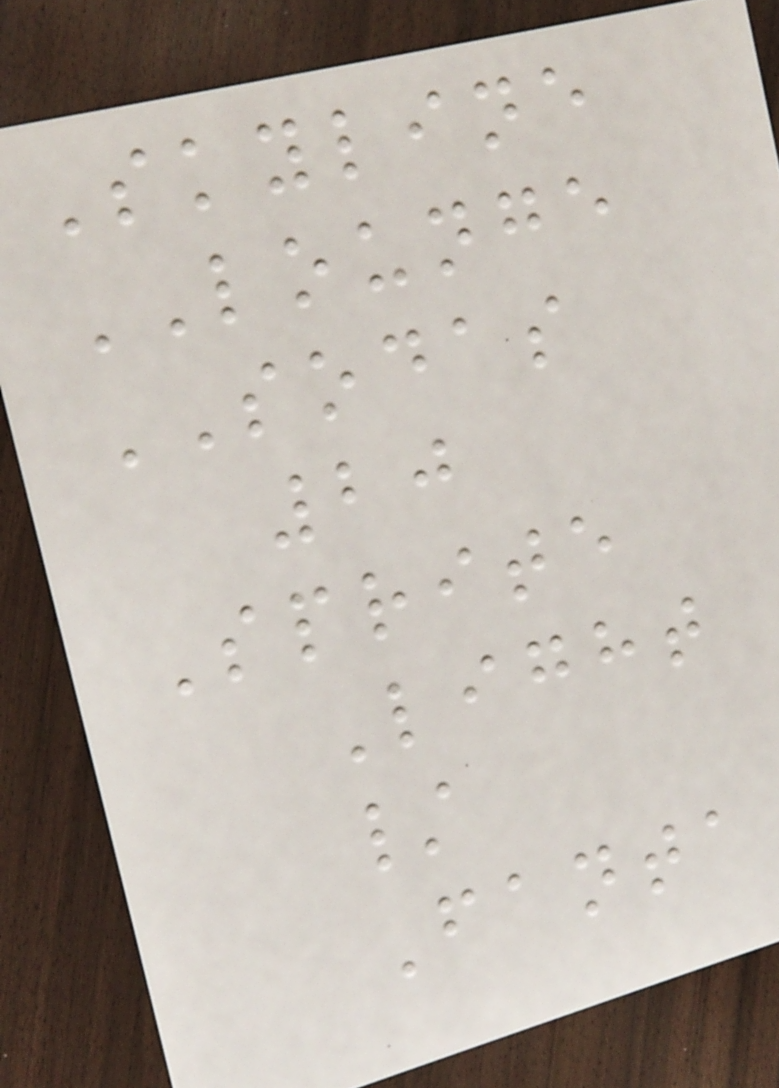Skyline
LOUNGE
SODAS
20
Sprite
Light
/
Fanta
